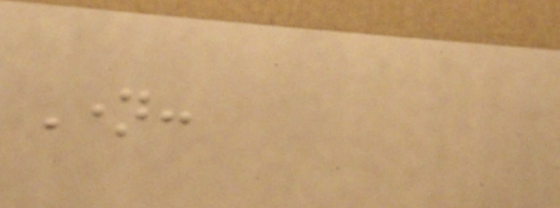Name:
